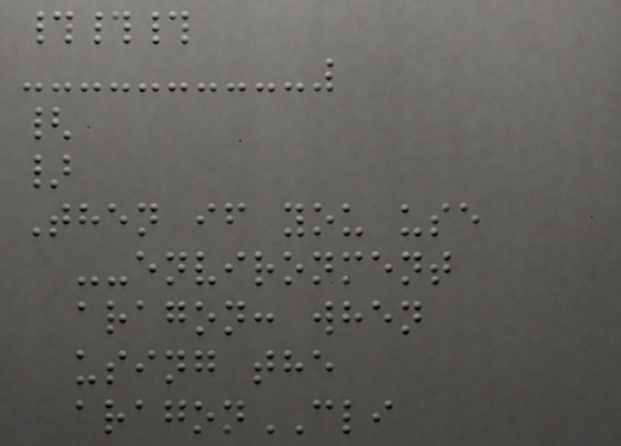###
{
}
Then if you use
--environment
aragon: when
using the
aragonCLI
